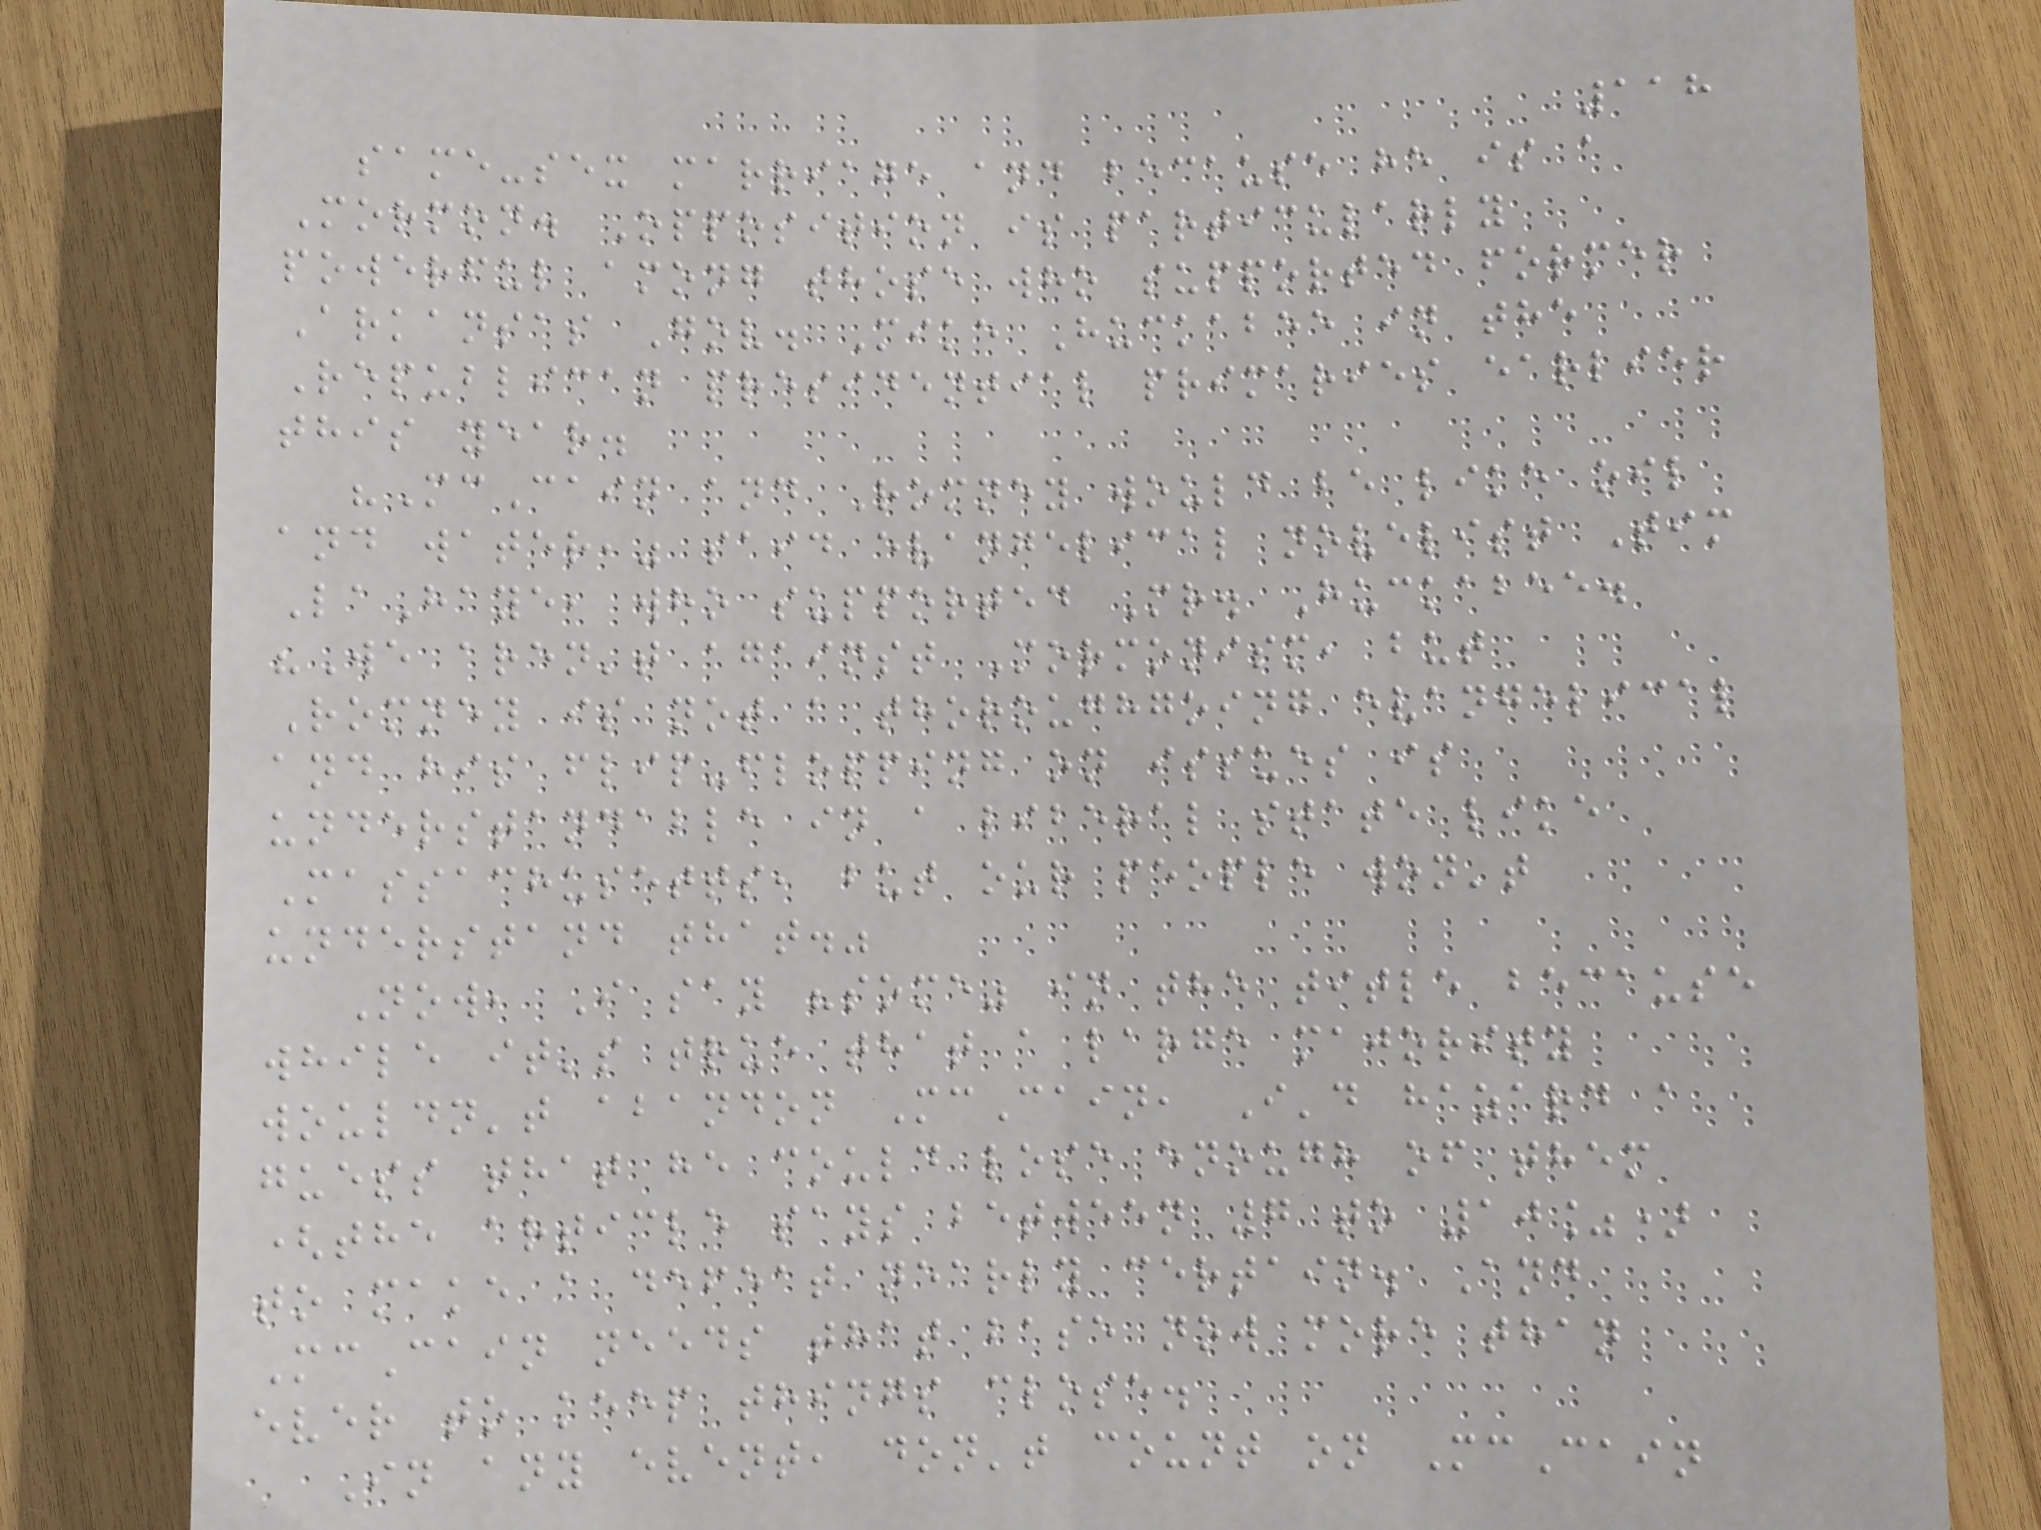118
same-sex marriage and because he is a
Mormon. Opposition is particularly
powerful among those who supported former
Arkansas Gov. Mike Huckabee in the
Republican presidential primaries earlier
this year.
"McCain and Romney would be like oil
and water," said evangelical novelist Tim
LaHaye, who supported Mr. Huckabee.
"We aren't against Mormonism, but
Romney is not a thoroughgoing evangelical
and his flip-flopping on issues is
understandable in a liberal state like
Massachusetts, but our people won't
understand that."
Now, I say "some" in the title because
while it's true that a large majority
wouldn't abandon McCain, I'd hazard a
guess that he could lose enough of them
(the article says between 7 to 10%)
to make a defeat nearly certain. And
McCain needs that base now more than
ever to keep things close.
In any event, don't count on McCain
